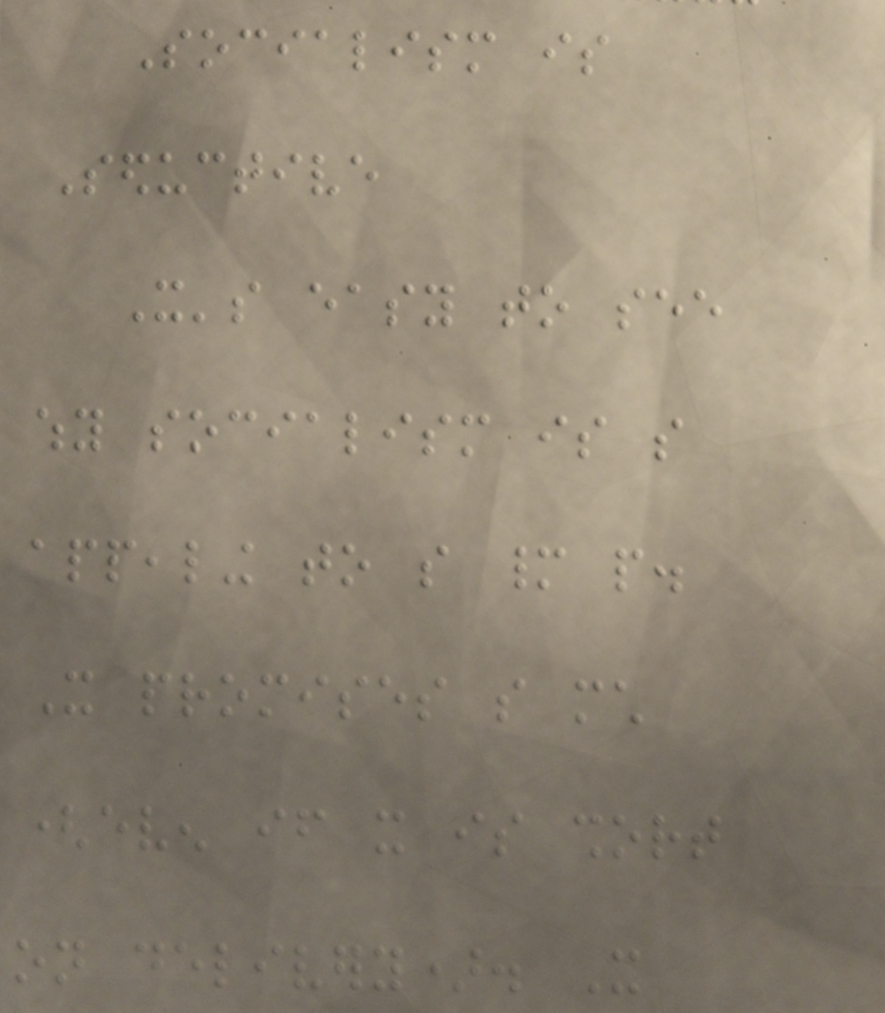Socialism is
Seductive
It's easy to see
why socialism is so
appealing to so many people.
It promises so much
(even if it is short
on delivery). It
